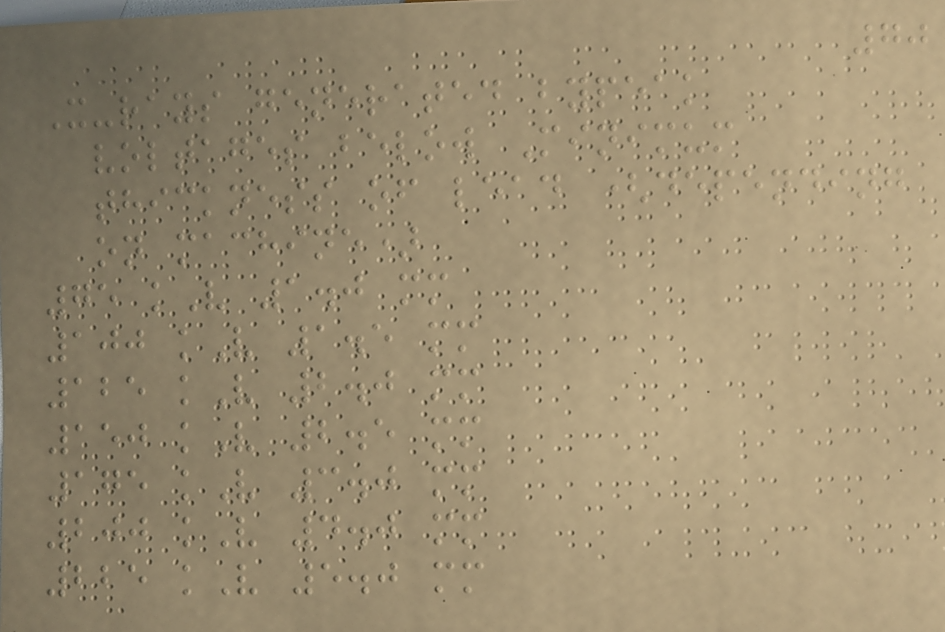70
X-rays generated bypeak
voltages below Minimum
thickness of lead (depending
on machine)
75 kV 1.0 mm
100 kV 1.5 mm
125 kV 2.0 mm
150 kV 2.5 mm
175 kV 3.0 mm
200 kV 4.0 mm
225 kV 5.0 mm
